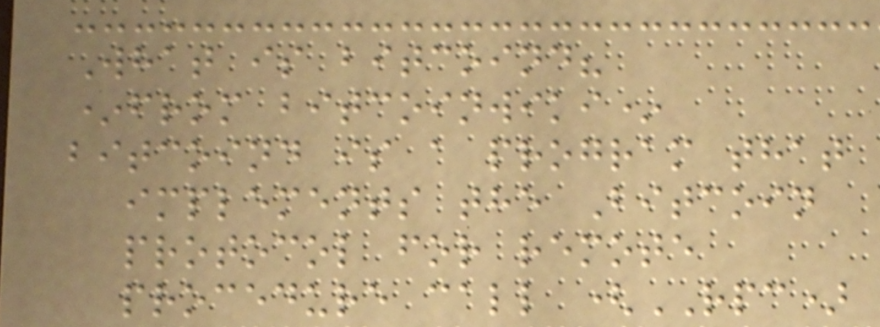What is bitcoind?
*from bitcoinwiki*
bitcoind is a program that
implements the Bitcoin
protocol for remote
procedure call (RPC)
